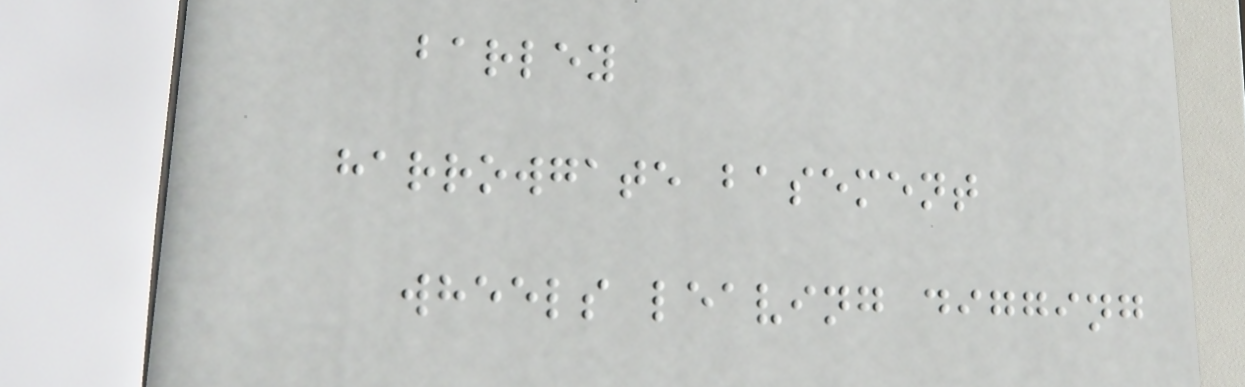barley
harrowgate basement
wheels leaving digging
